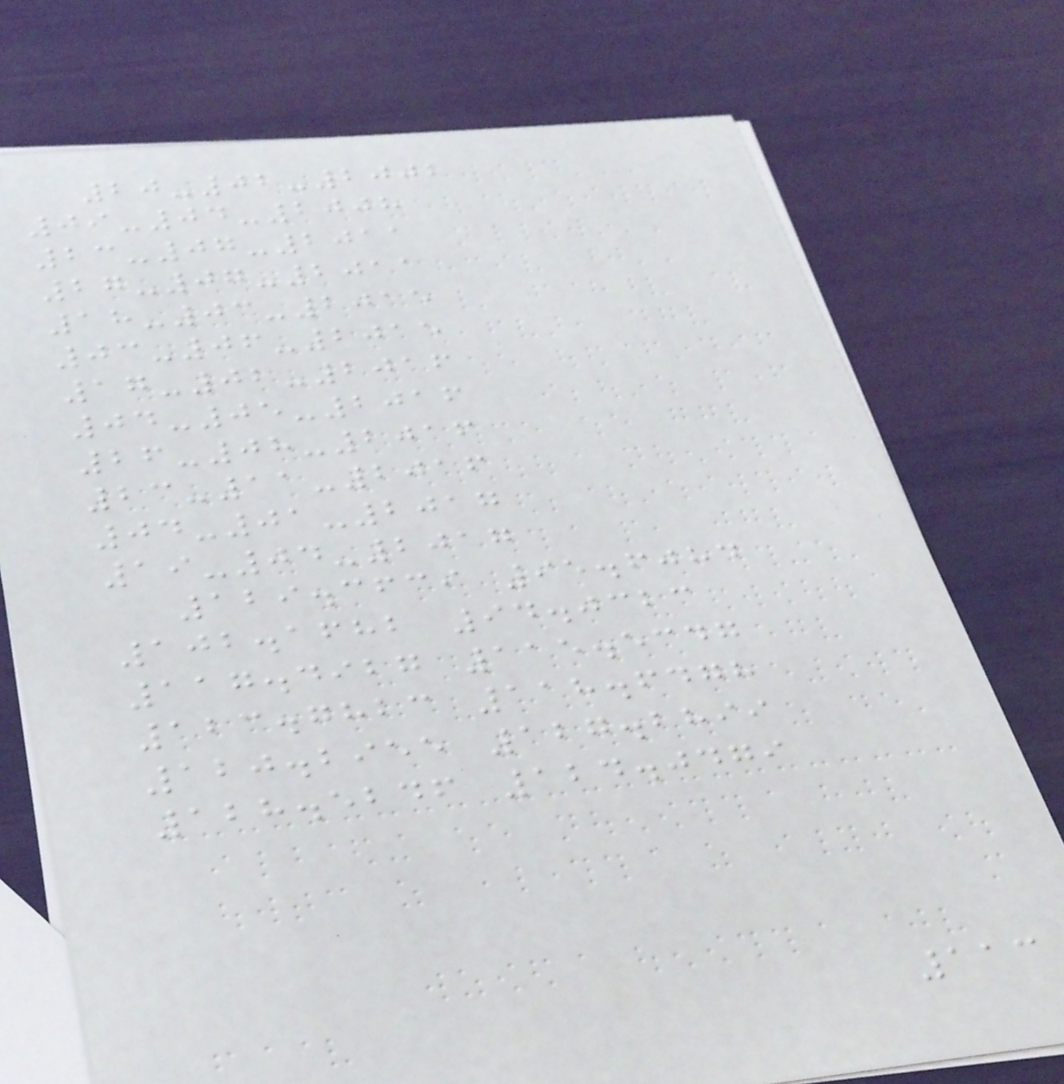20-02-2002
09-04-2008
23-07-2011
27-07-2011
18-03-2015
03-06-2015
17-02-2016
04-05-2016
26-08-2016
23-11-2016
04-01-2017
19-04-2017
129.3639 95.6084
102.1682 94.0323
117.4927 115.5347
123.7823 118.6478
120.2955 127.2899
128.5246 124.0479
113
